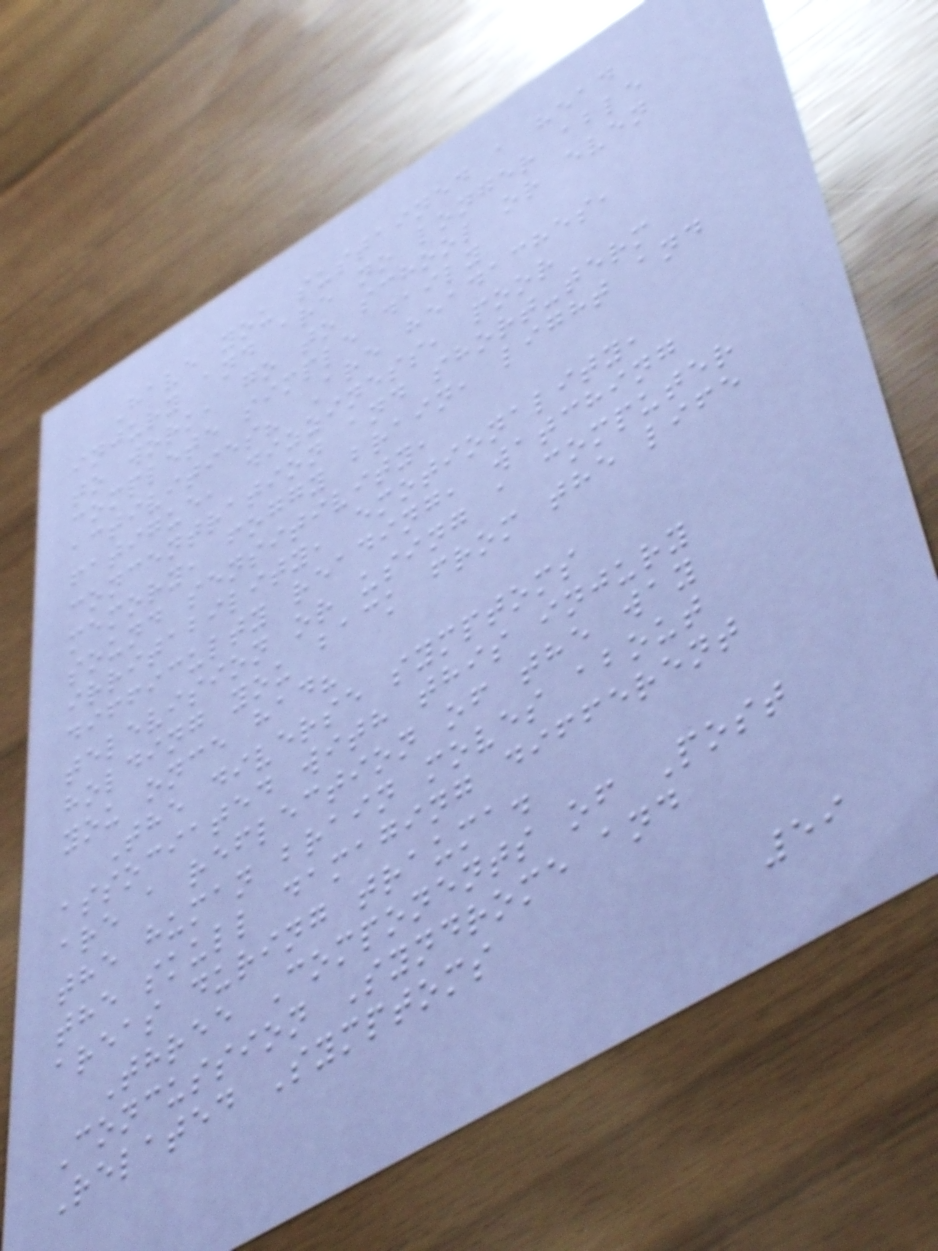Have you sustained a head
injury and are no longer able
to work, go to school or even
complete simple daily
activities? Are headaches,
fatigue, dizziness, poor
concentration and short-term
memory, foggy brain, light and
sound sensitivity,
irritability, emotionality,
difficulty reading, watching
television or using a computer
holding you back from the life
you once had?
The diverse symptoms
associated with this injury
are a reflection of the way
the human brain moves about
the skull damaging different
areas during trauma.
Three Components of Post
Concussion Syndrome and
Related Symptoms
59
